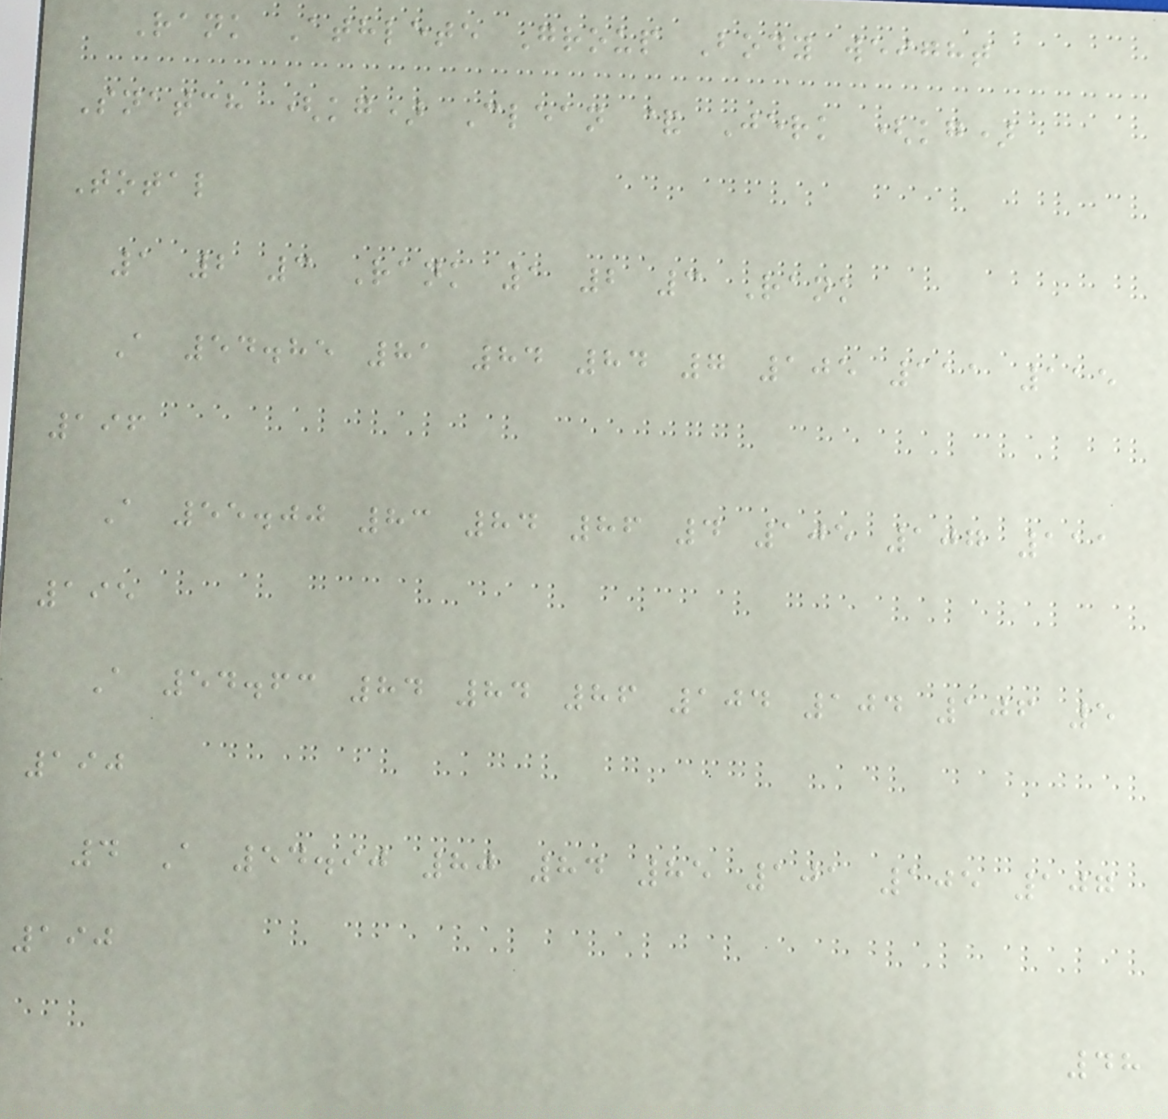Rank Athlete Group Body weight
Snatch (kg) Clean & Jerk (kg)
Total
1 2 3 Rank 1 2 3 Rank
A 54.85 81 84 84 7 105 111 115
196
A 55.00 83 84 86 4 105 107 111
195
A 54.63 84 84 86 104 104 106 5
190
4 A 54.90 80 84 85 101 105 107
190
48
